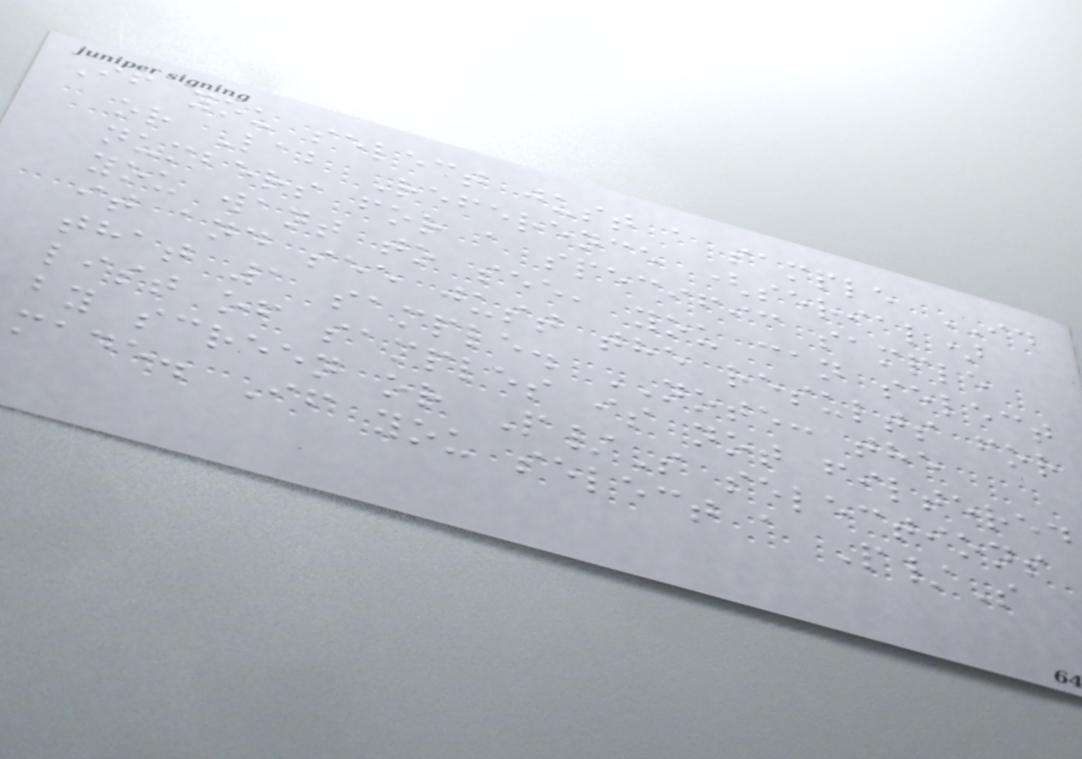If you select just a sample ID
or Lab Reference (serial)
numbers for a specific sample
you want to see, you can select
it and see just the results for
that 1 sample. NOTE: the
list of samples is not filtered
by screen or P/S selections
made. If you select a P/S
